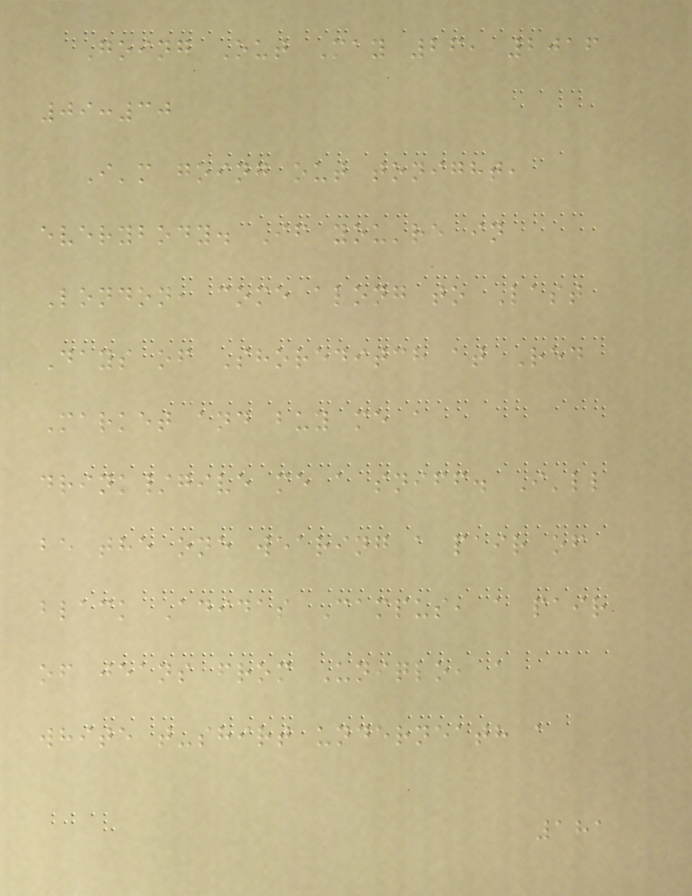Going Out May 26, 2016
09:30
I'm going out tonight,
everybody. If you're in
London, come along to Last
Days of Shoreditch at Red
Market and buy me a
drink/give me a sniff. I'll
be the one wearing a pair of
black Adidas Campus, a pair
of jeans from Uniqlo, a
white t-shirt underneath a
181
